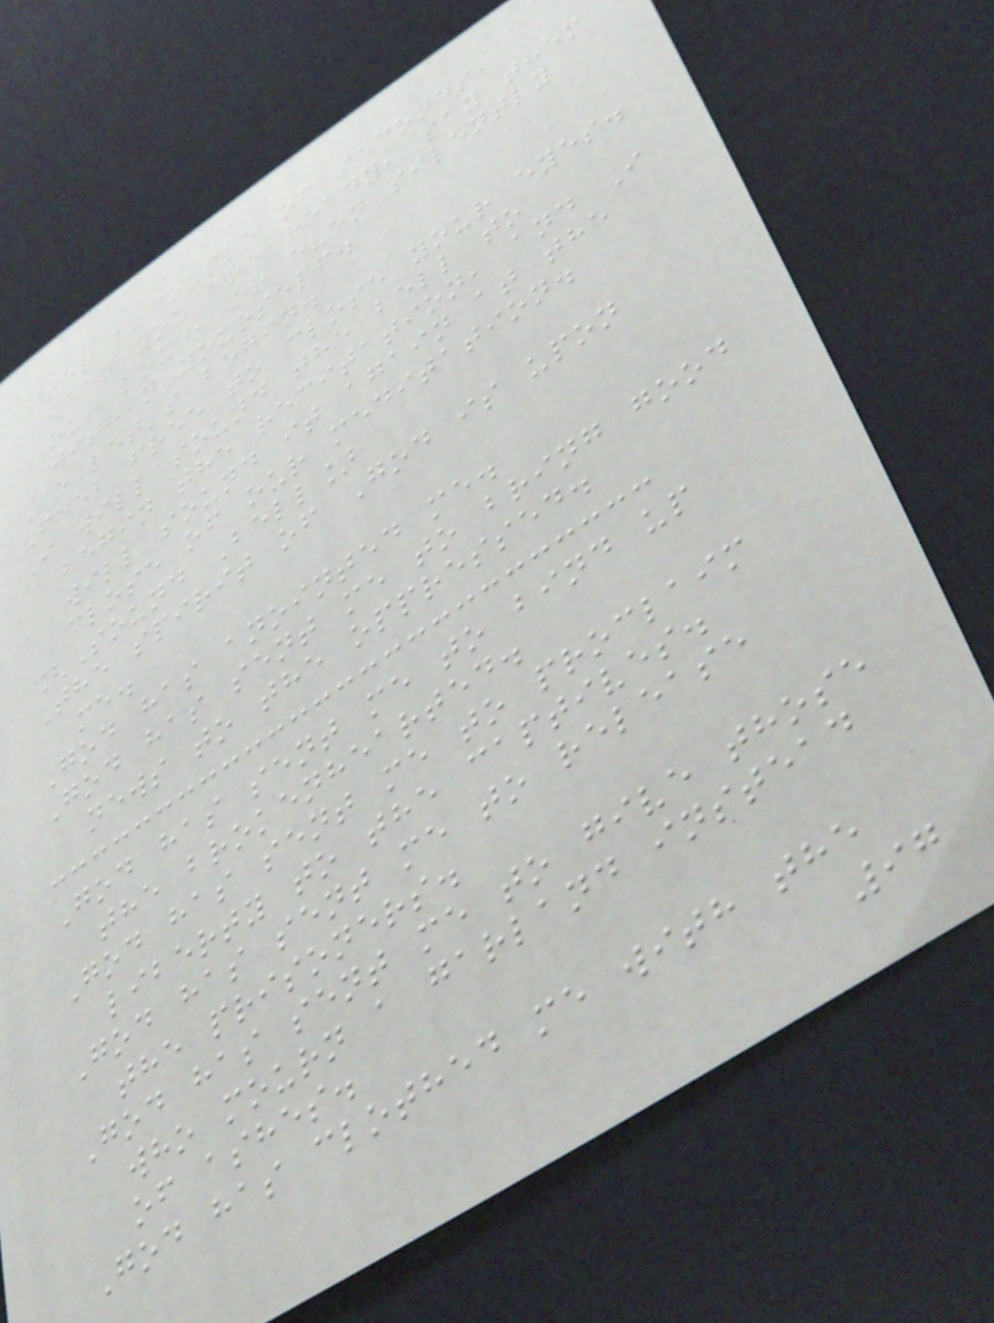after a couple of seconds,
when you are ready, say them
out loud, or even silently
within yourself.
So let's begin.
Feel free to close your eyes.
I will sound the bell to
begin the recitation, and I
will sound it again at the
close of our meditation.
[Sound Bell]
The spirit of God is upon
me.
God has anointed me.
God has sent me to bring good
news to the oppressed.
God has sent me to bind up
the brokenhearted.
God has sent me to proclaim
liberty to the captives.
God has sent me to release
the prisoners.
God has sent me to give those
who mourn a garland instead
of ashes.
God has clothed me with the
97
